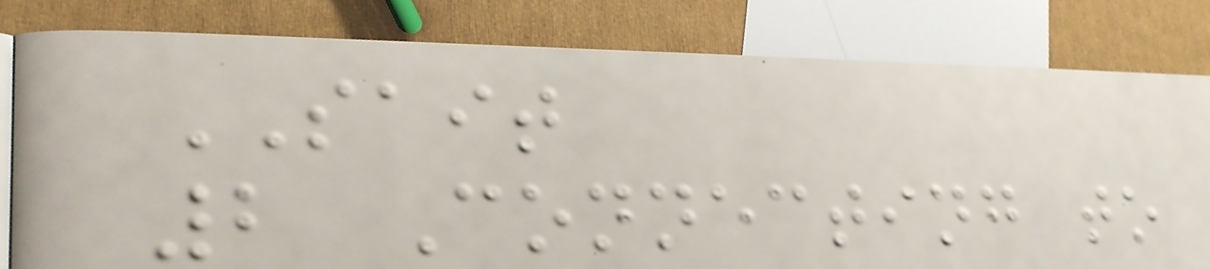SAIT
2 Connecting to
